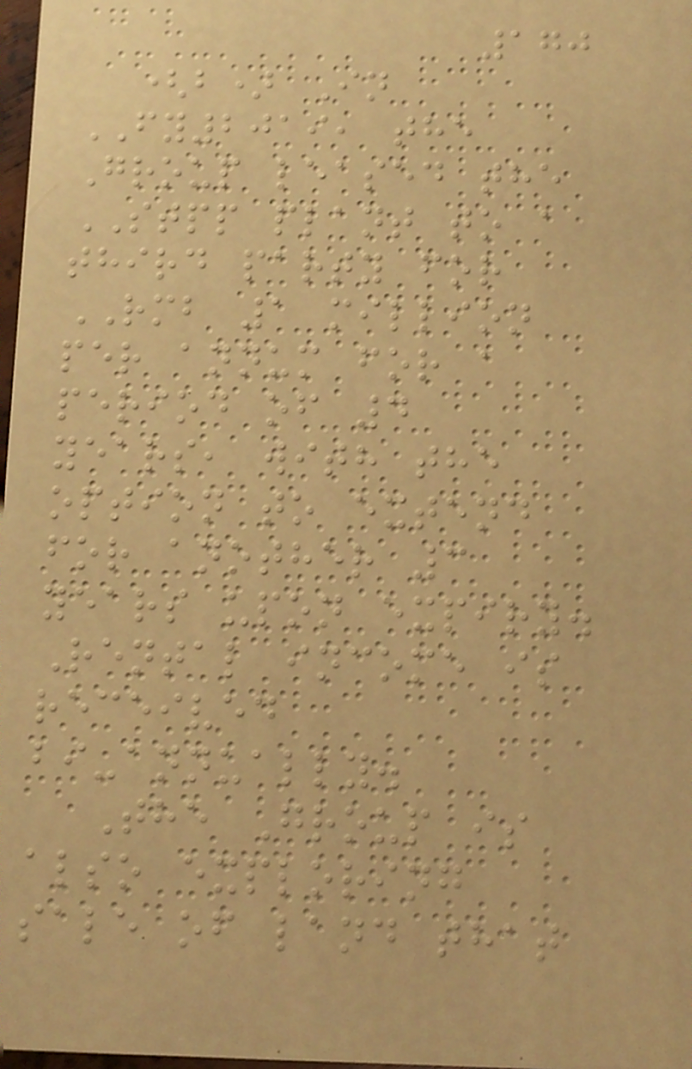170
(b) In
FY2019, the
Group leased the
STPP plant to a
third party for
RMB 1 million
per annum for a
period of 4
years, with the
option to extend
for another 3
years upon expiry.
Rental income is
received
bi-annually.
The Group is
also exploring
sale of land that
